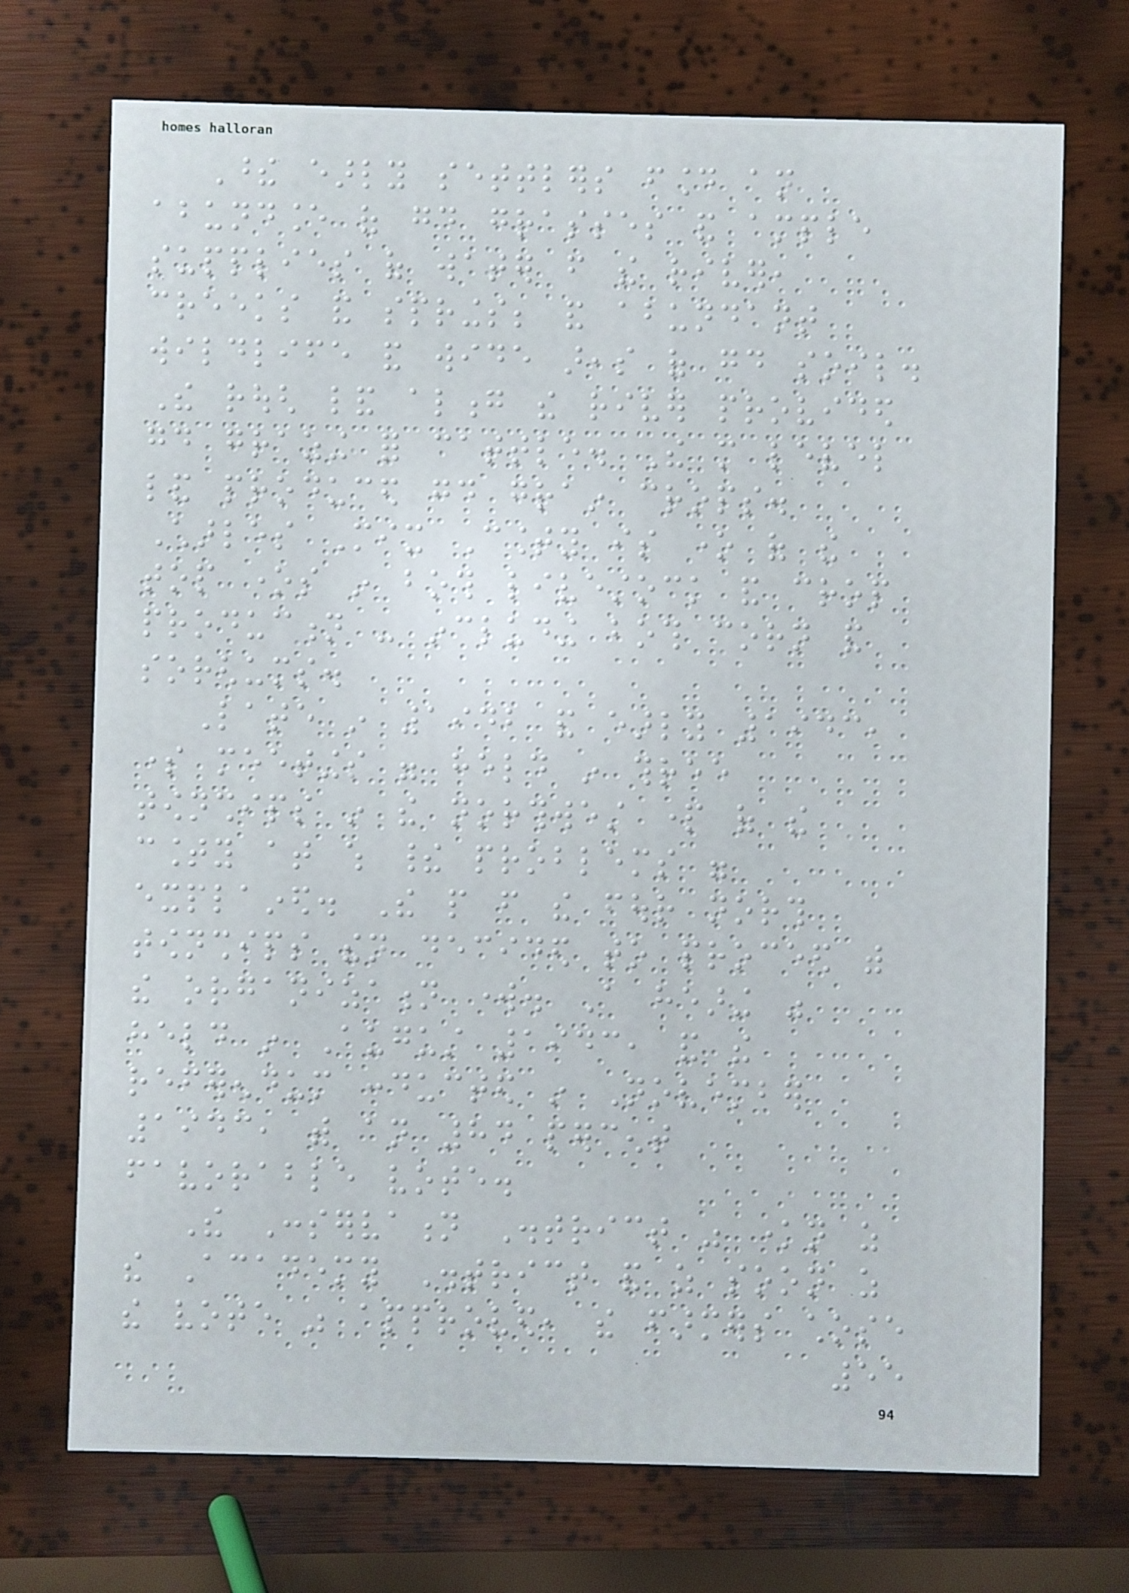These early settlers found an
abundance of good grasses and ample
supplies of water from the river,
creeks and springs; and abundant
wildlife and wide areas of good soil.
The rough land along the river provided
good grazing for cattle. The more level
land produced good grain crops.
Charles Mix County is one of the
top ones in both livestock and crop
production - including both corn and
sorghums.
Late in 1942 and early 1943,
some meetings were held in three
townships in the northwest part of the
county at which their problems were
explained. The people from the four north
townships then decided to proceed with
the organization work. A hearing was
held in August 1943, and the
referendum conducted in November
1943, with an 84 percent
favorable vote.
The Conservation District was known as
the Academy District and as soon as
the vote was approved, the farmers chose
55
